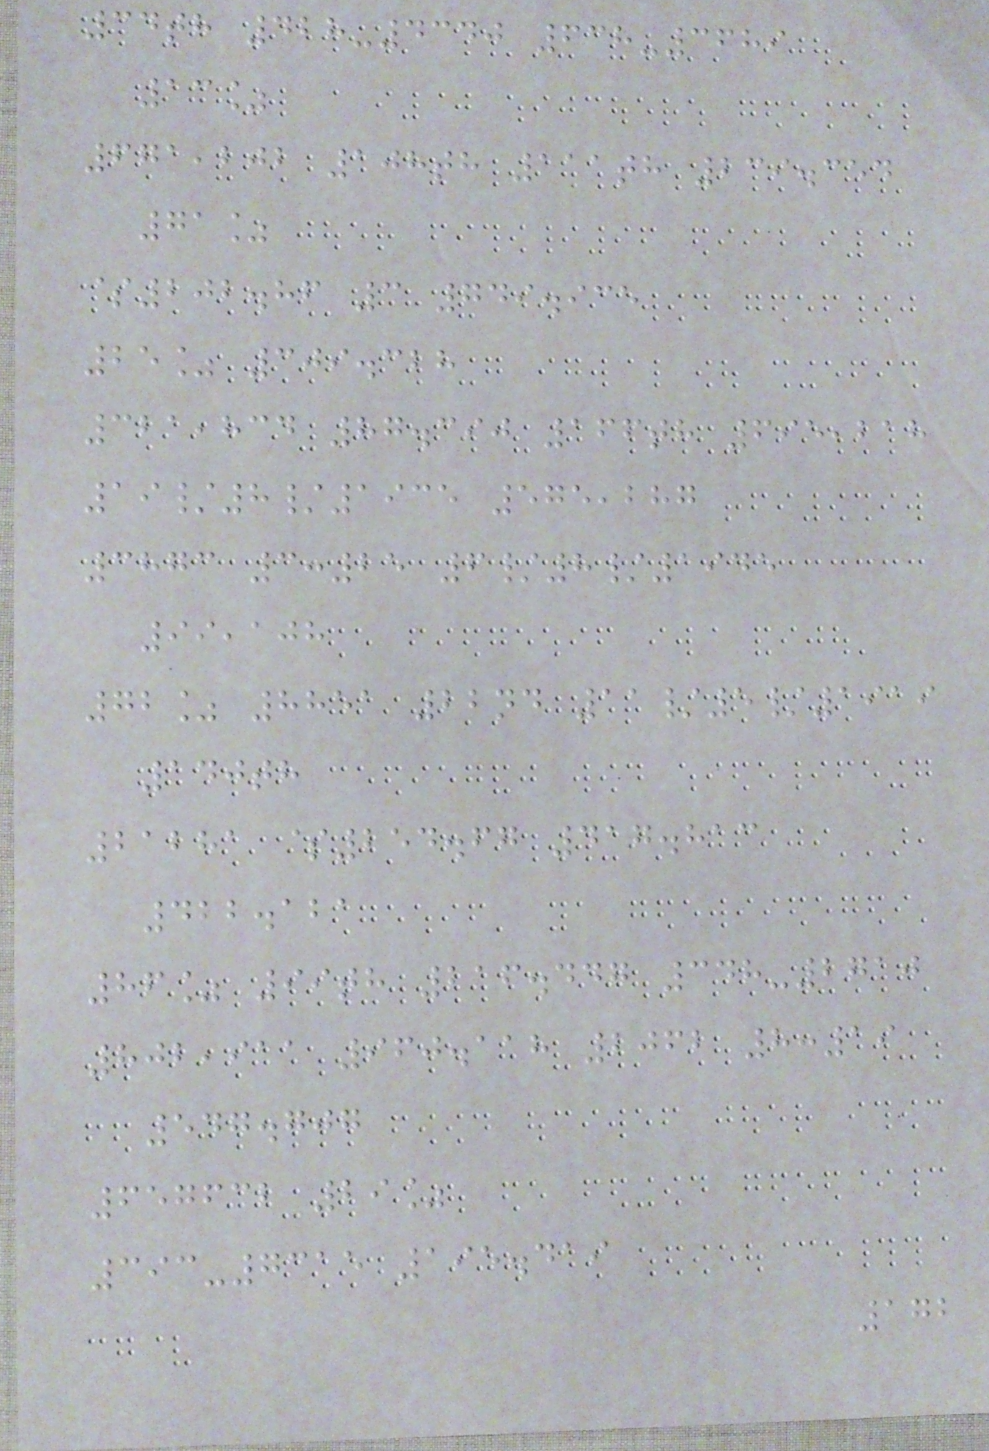34th 428-4340 638-3689
13%
671,202 108th 111th 239.354
71%
$202.86 3 749.935
25% 309.328
321,834 87.390 166th 695,218
19/8/1935 575,287
3873 3:25 6/8/1945
99,108
72% 8851 22nd 11/5/1919
140th
21281 $254.67 417.813
422.121
86% 99th 216.447 348-2710
802,911 960.118 2062 8:19
547.707
657632 29%
393-7315 195.419
172
